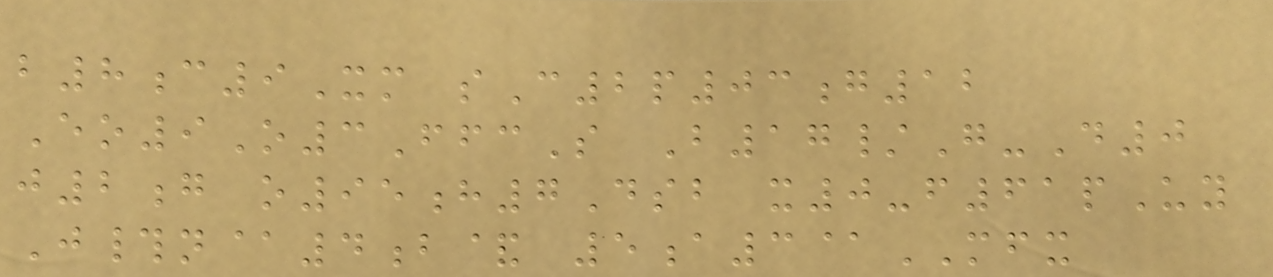b8c9Xm sC2p03g12
Eo9O3FfcS B17/G-D0
j2g o95h7Dsb x0-f61pUy
J#n@4b& 5a3@MFX
